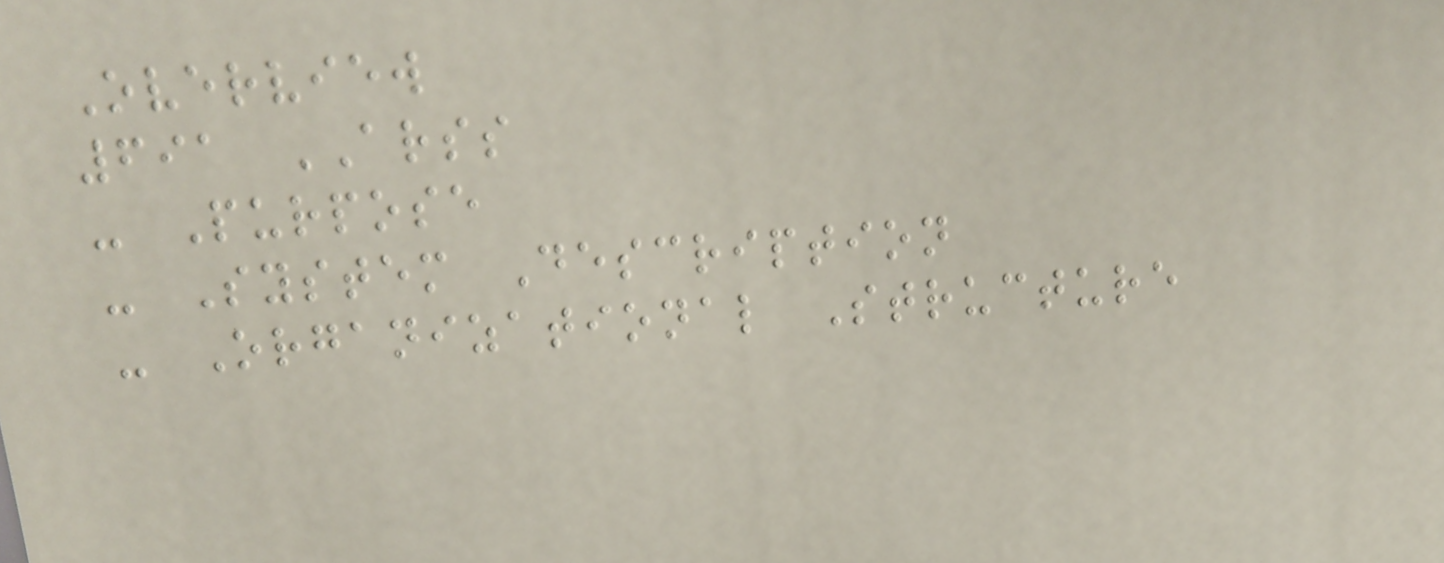Overview
691 ARSS
- Purpose
- System Description
- Organizational Structure
